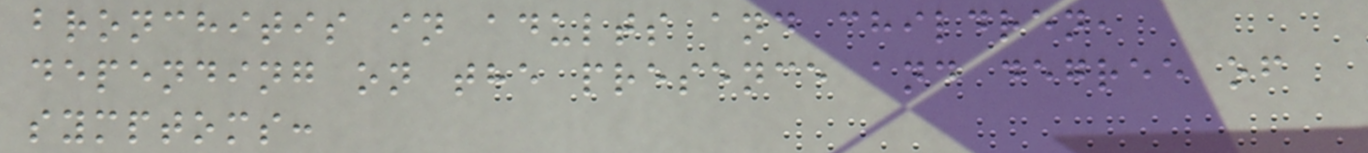bronchitis in adults and children,
depending on the presence and degree of
symptoms:
